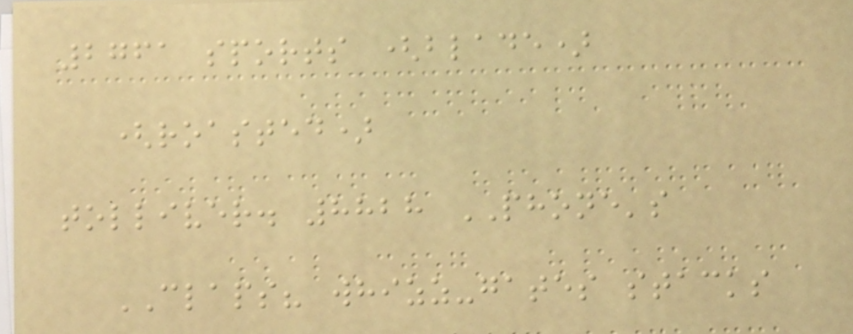2761 sports (blade)
(roasted)
tolliver. 8828 PHONE's
CLAPS? whizz-gates stacks
